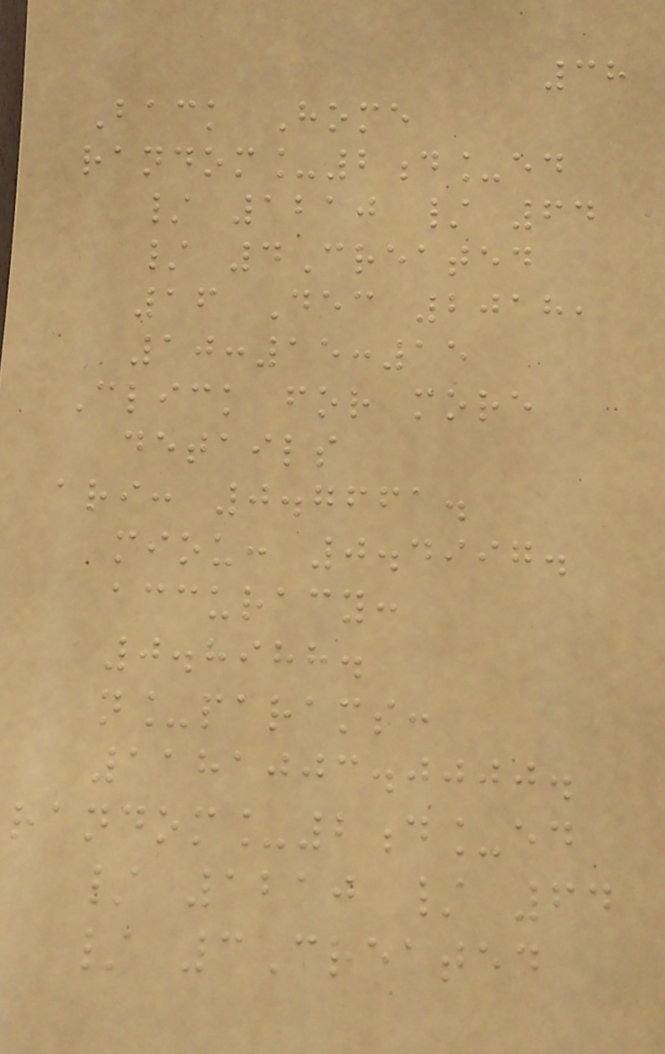38
Back Home
random_2d_ed
/ 1210 / 64
/ 4Created
16 Dec 2018,
10:15:15
Click for more
details
ari: 0.7661.
miou: 0.4997.
accuracy:
0.8988.
n_params:
1181003.0000.
random_2d_ed
/ 1210 / 64
/ 3Created
